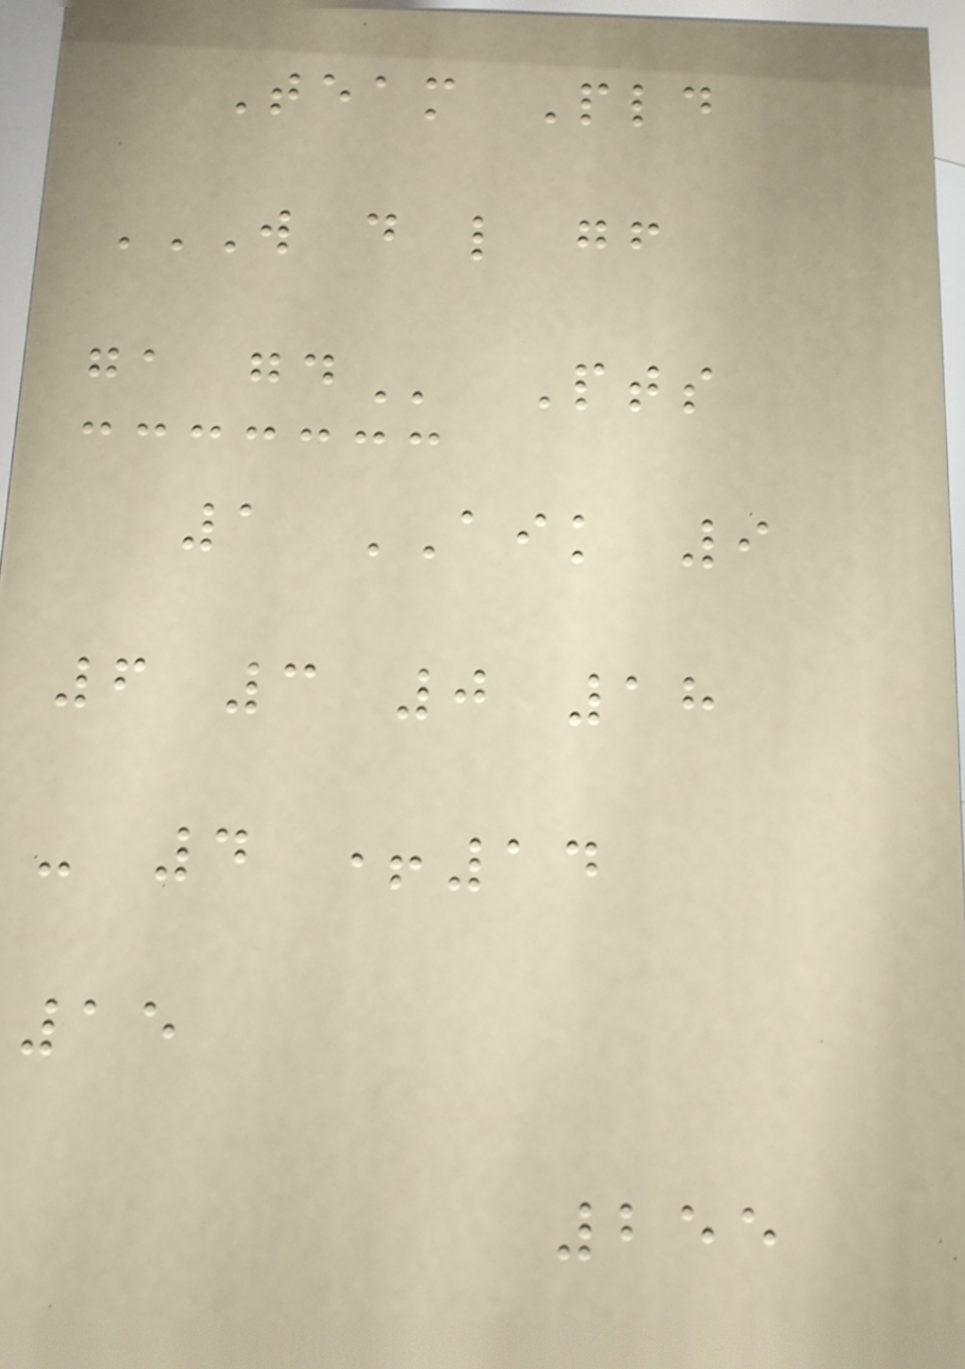Team Pld
W D L GF
GA GD Pts
1 AIK 9
6 3 0 18
- 4 +14
15
255
